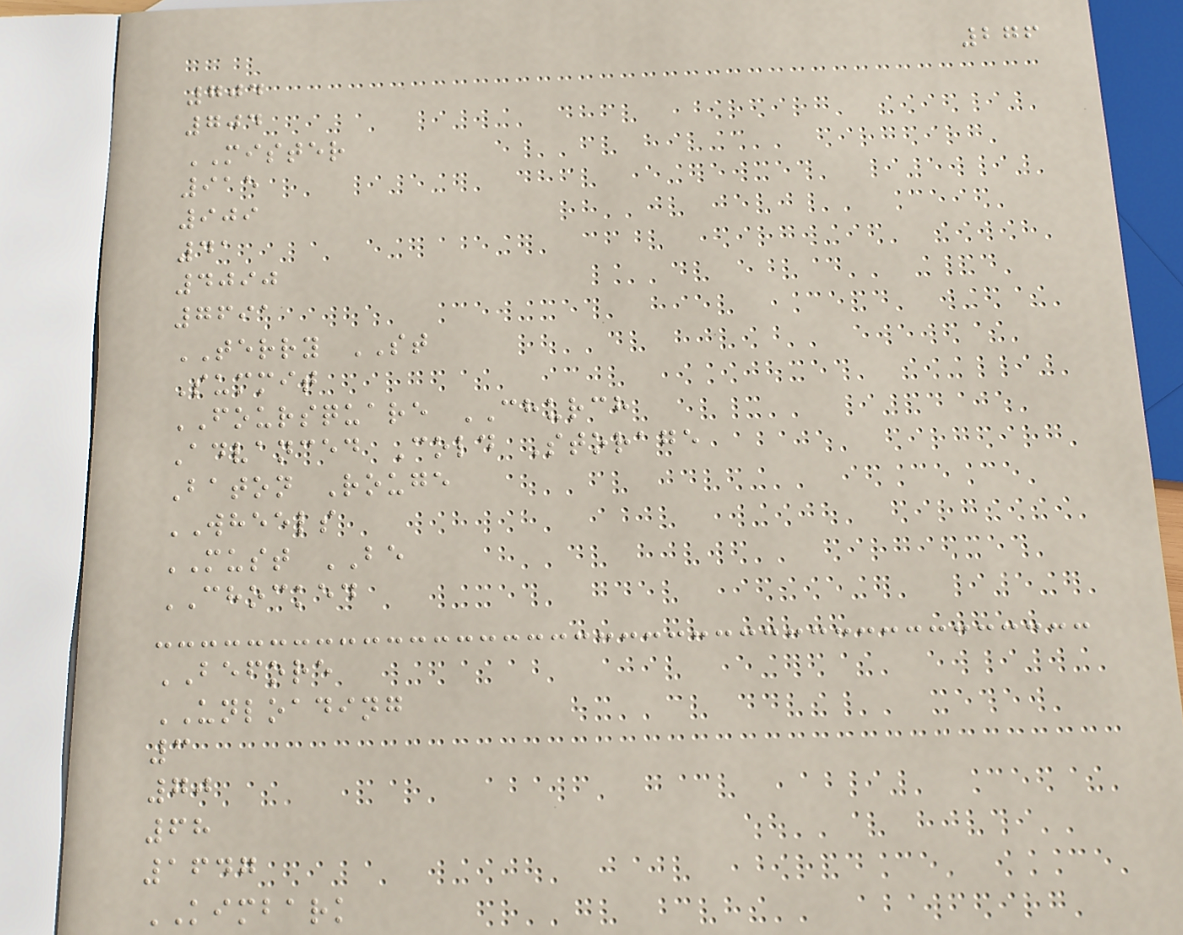276
704
704
MISTER
915
909
41
4090
7691
TERRY ST
Summit
FOURSQUARE CHURCH
Advanced Cold Storage
Baton Rouge
WHEELS
MUST BE
CHOCKED
BEFORE
UNLOADING
3
70
68
1647
KIMBARK
